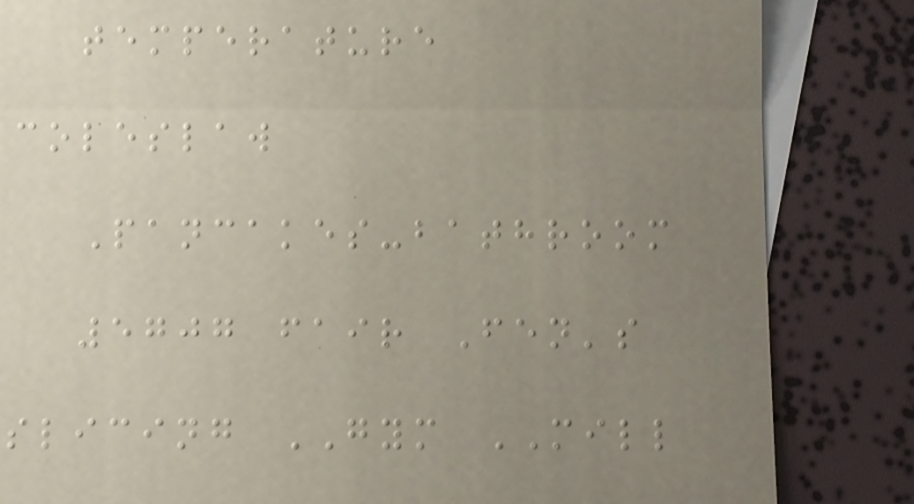temperature
coleslaw
Pancakes-bathroom
5707 fair Fen's
slicing GYM MILL
